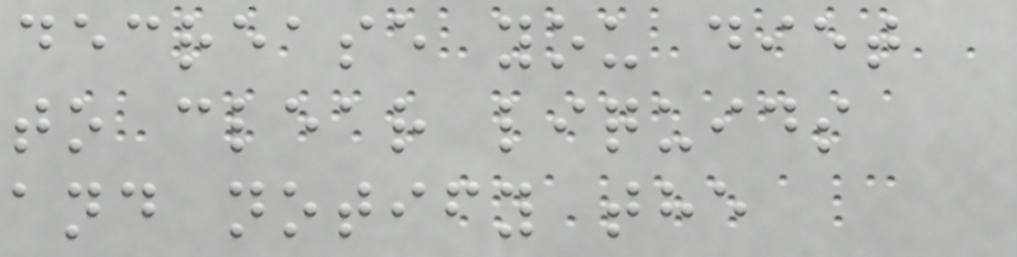decrease you diet
to clear liquids
and notify the
